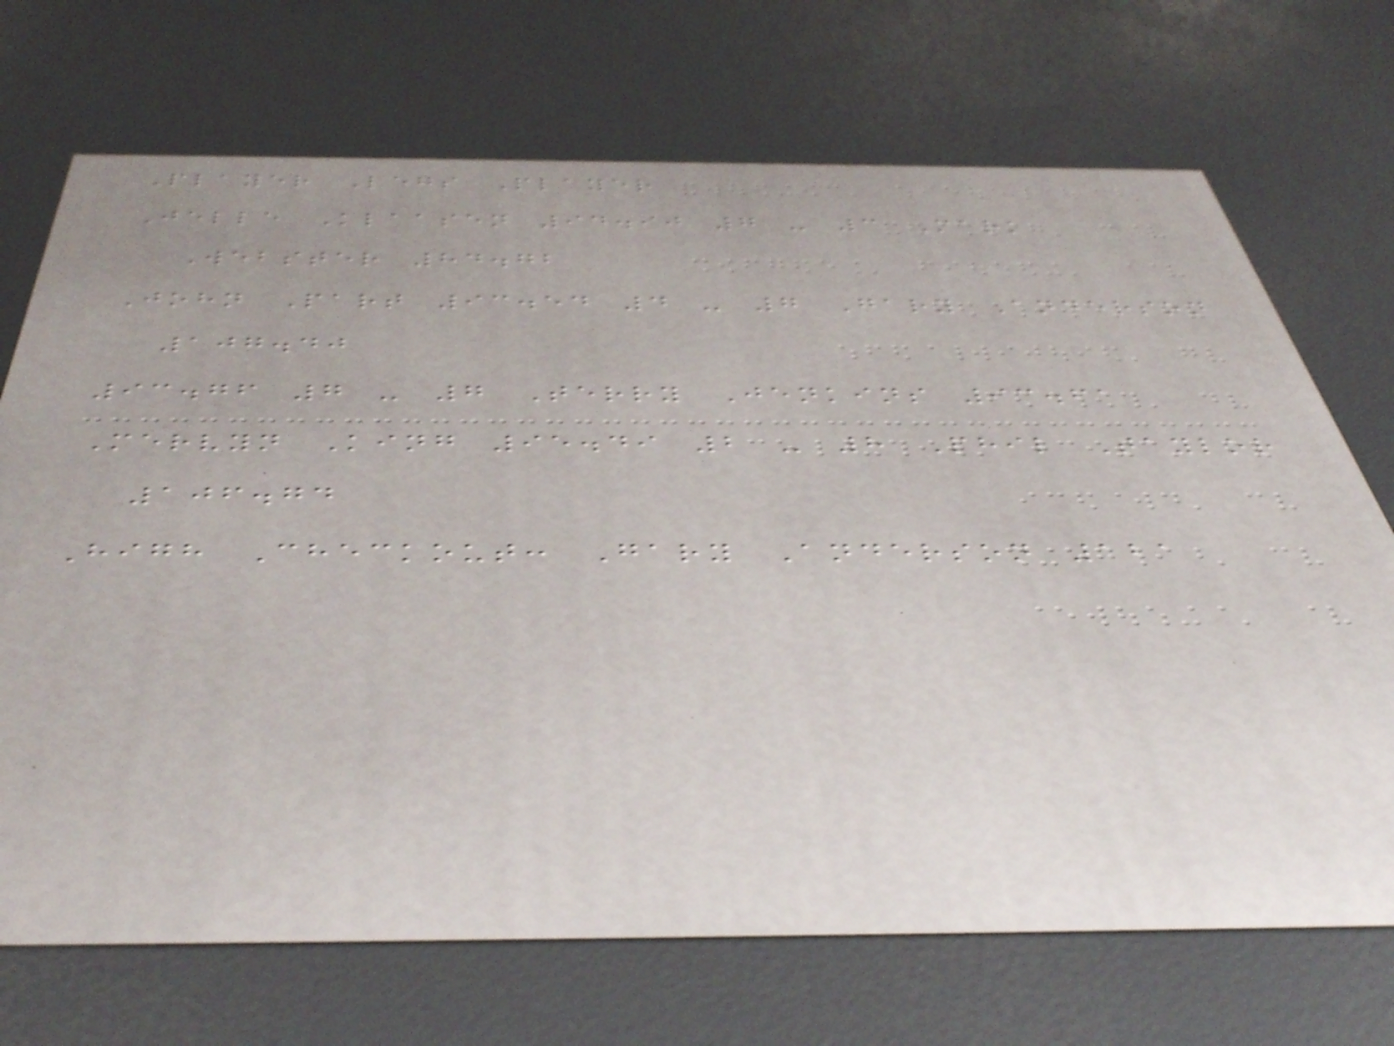Player Legs Player
Jelle Klaasen 94.90 7 - 3 Mark
Webster 84.72
John Part 93.54 4 - 7 Gary Anderson
107.40
93.76 7 - 7 Terry Jenkins 93.61
Mervyn King 95.49 2 - 8 Phil Taylor
106.74
High Checkout: Gary Anderson 121
